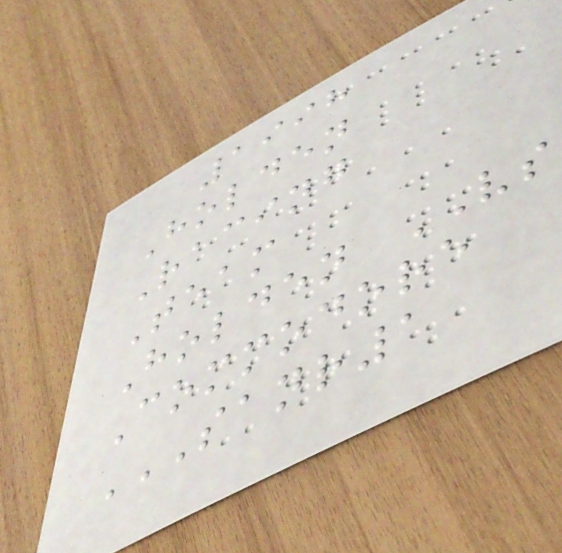1998
Holden
Racing
Team
Holden VS
Commodore
SANR1
